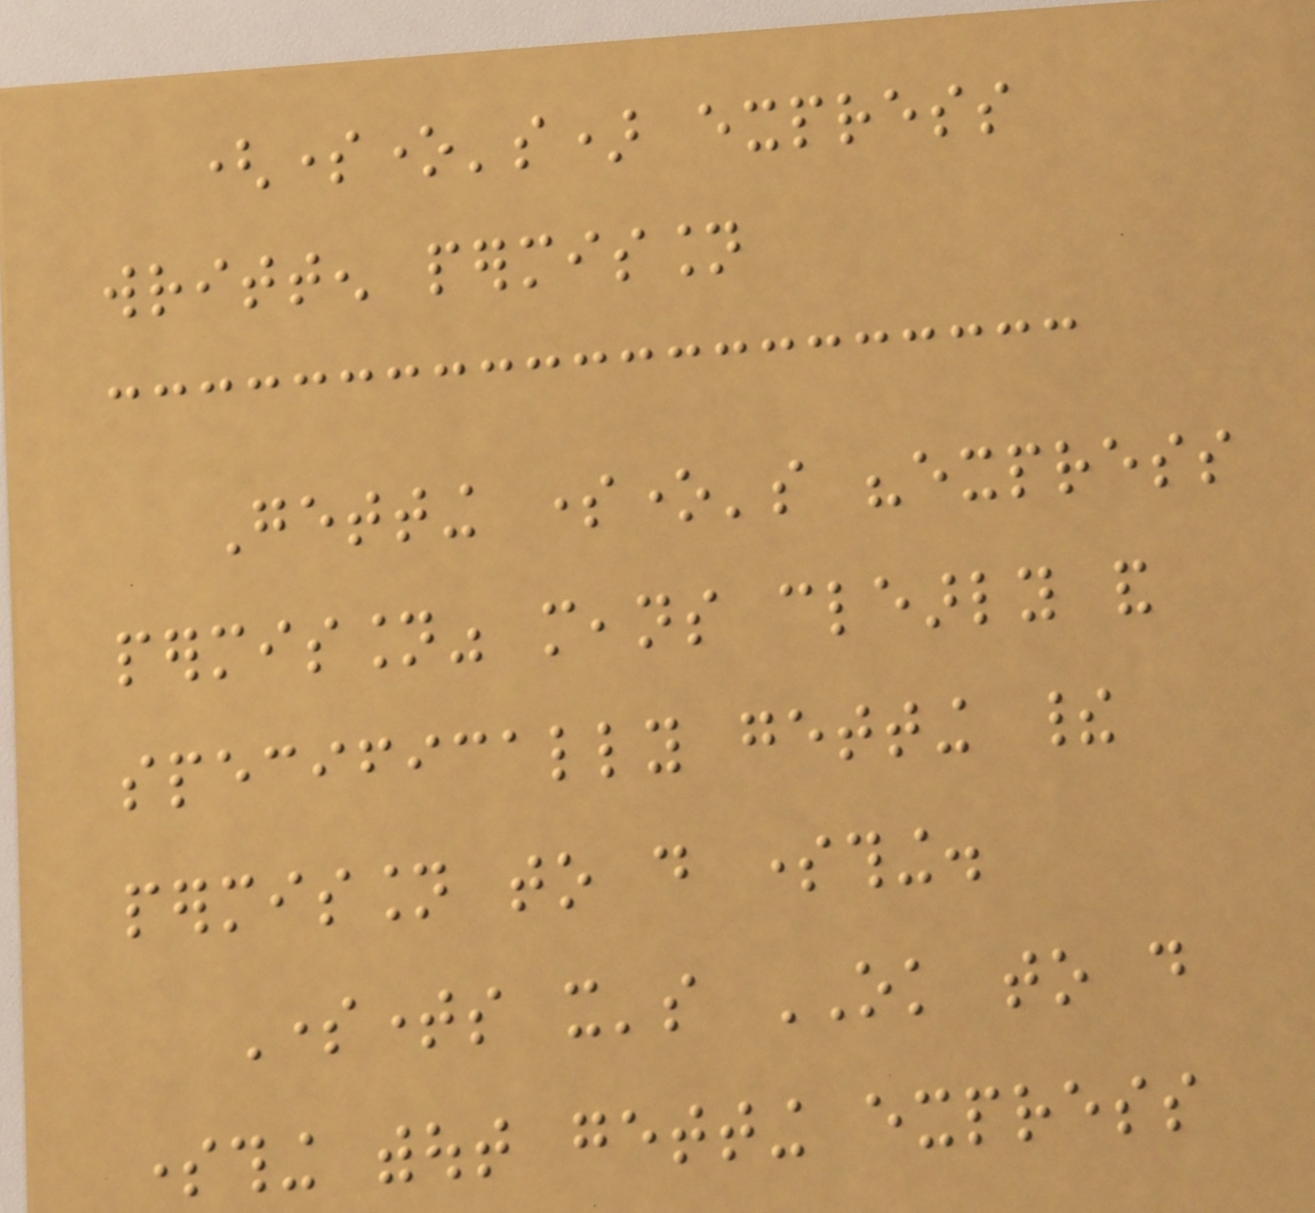(someone's) express
written permission
Getting someone's "express
permission" means clearly and
specifically getting their
permission to do something.
Sometimes it's OK to do
something without getting express
